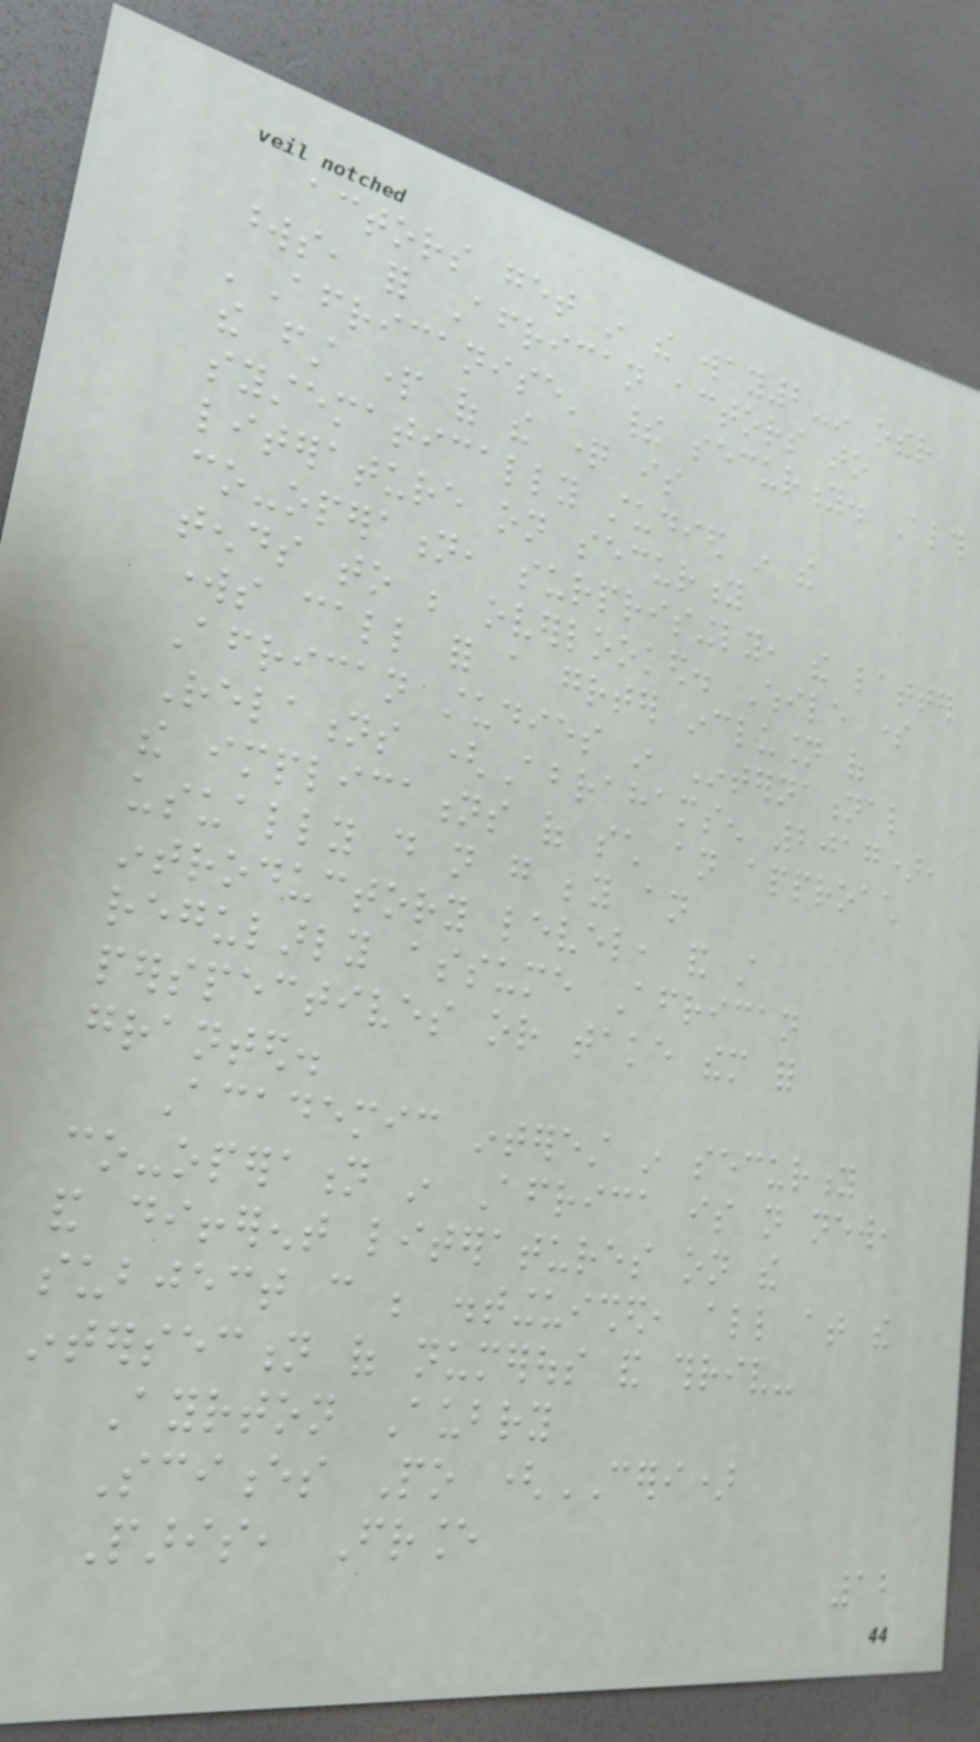actors get in the way2-in other
words, for African actors to
'Africanise' their security. Although
the first part of the question is
systematically studied in the
literature on security
co-operation, surprisingly, the latter
tends to be overlooked. While some
works call for a greater inclusion of
African studies in International
Relations (Abrahamsen 2017),
the implications of such an approach
usually do not go beyond an
introductory level, and still
regularly assume African
perspectives or take them for
granted.
Academic interest in security
co-operation in Africa is not new,
and different literatures on the
subject can be distinguished, all at the
intersection of numerous and thriv-
Ayrton Aubry
Sciences Po (CERI)
Paris, France
12
